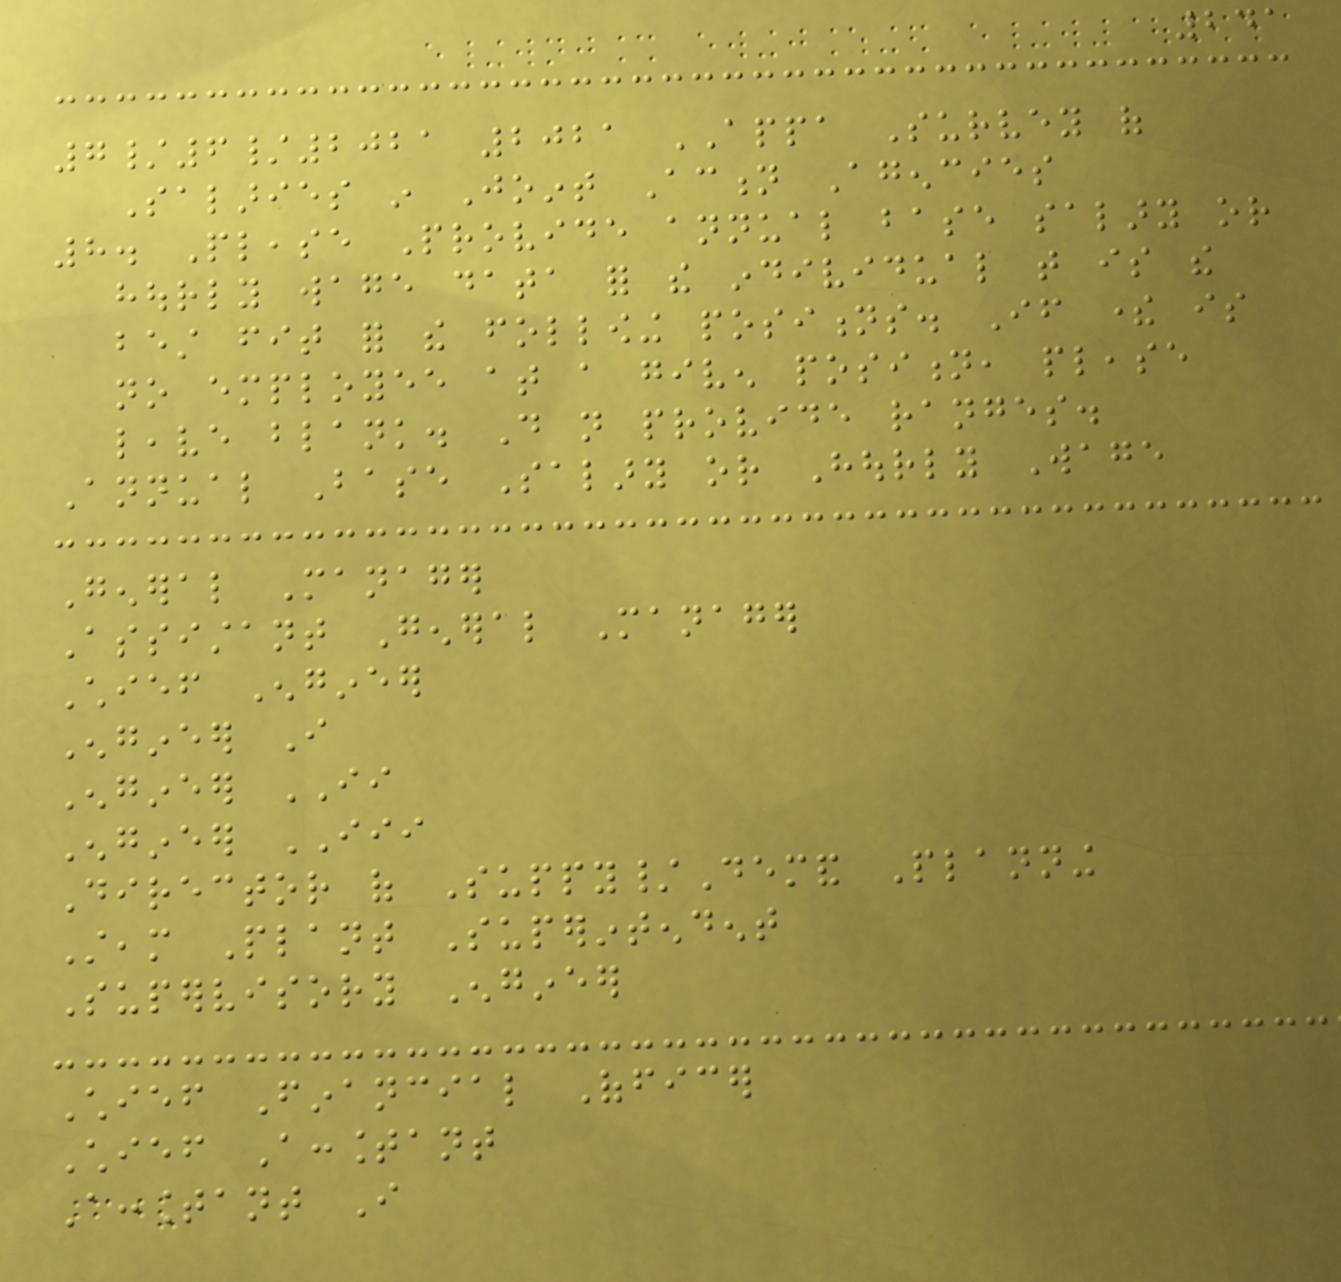241
7/6/2021 2021 APPA Survey of
Salaries in Joint Action Agencies
8. Please Provide annual base salary or
hourly wage data for the individual that is the
best fit for the following positions. If there is
no employee at a given position, please
leave blank. Do not provide ranges.
Annual Base Salary or Hourly Wage
General Manager
Assistant General Manager
Chief Engineer
Engineer I
Engineer II
Engineer III
Director of Suppy/Demand Planning
Steam Plant Superintendent
Supervisory Engineer
Chief Financial Officer
Chief Accountant
Accountant I
